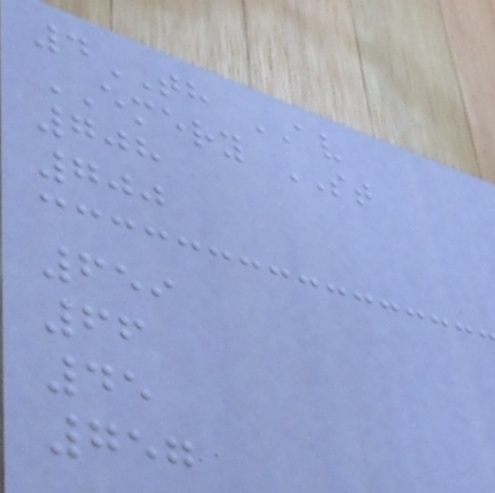4TH AV
EMERY ST
708
700
659
66
45
757
